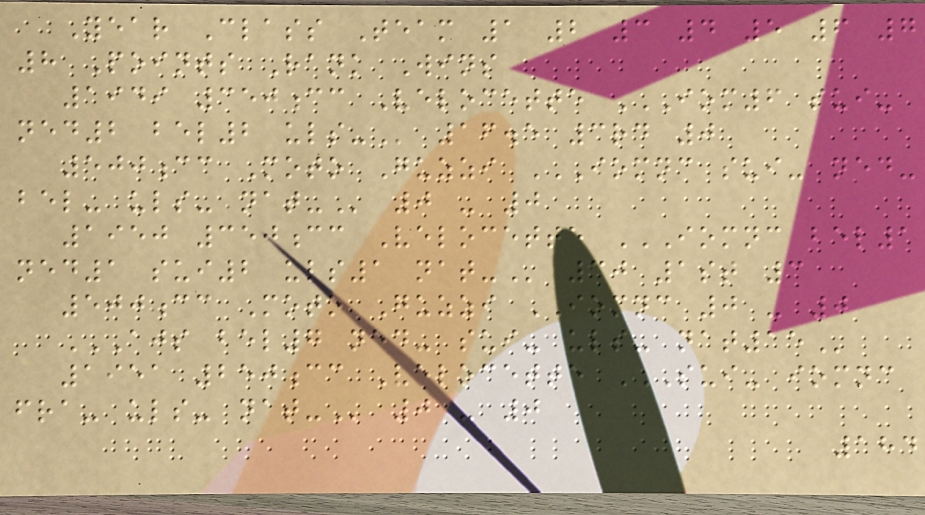Year Class Team 1 2 3 4 5 6 7
8 Points Rank Wins
1949 350cc Velocette IOM6 SUI-
NED2 BEL2 ULS- 16.5 3rd 0
500cc Moto Guzzi IOMNC SUI- NED-
BEL- ULS- NAT- 0 - 0
1950 350cc Velocette IOMNC BEL1
NED1 SUI2 ULS1 NAT- 30 1st 3
500cc Moto Guzzi IOMNC 0 - 0
AJS BEL7 NED- SUI- ULS- NAT15
1951 250cc Velocette SUI- IOMNC
FRA- ULS- NAT- 0 - 0
184
